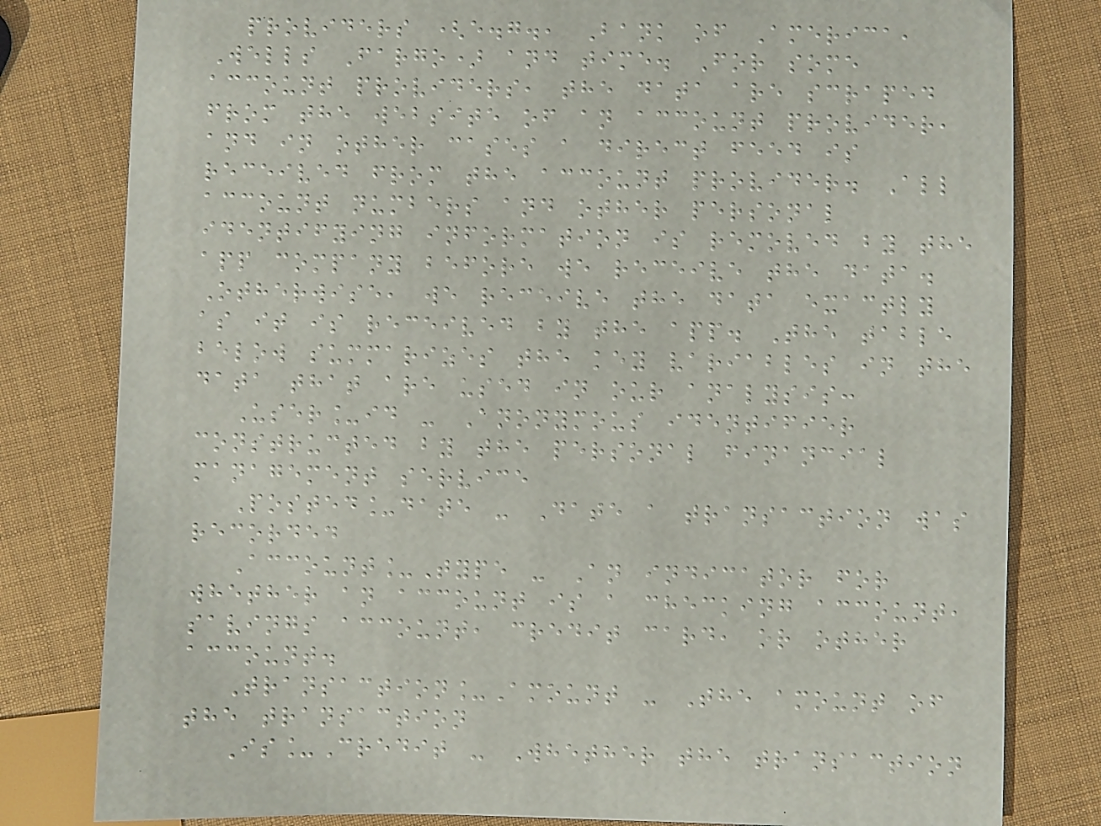providers (e.g., Bank of America,
Wells Fargo) and time. For some
account providers, the data are scraped
from the website of an account provider,
and in other cases a direct feed is
received from the account provider. All
account numbers and other personal
identifying information is removed by the
app company before we receive the data.
Otherwise, we receive the data exactly
as it is received by the app. The table
below summarizes the key variables in the
data that are used in our analysis:
User_id - Anonymous identifier
constructed by the personal financial
management service
Posted_date - Date a transaction was
recorded
Account_Type - An indicator for
whether an account is a checking account,
savings account, credit card, or other
account.
Transaction_Amount - The amount of
the transaction
Is_Credit - Whether the transaction
